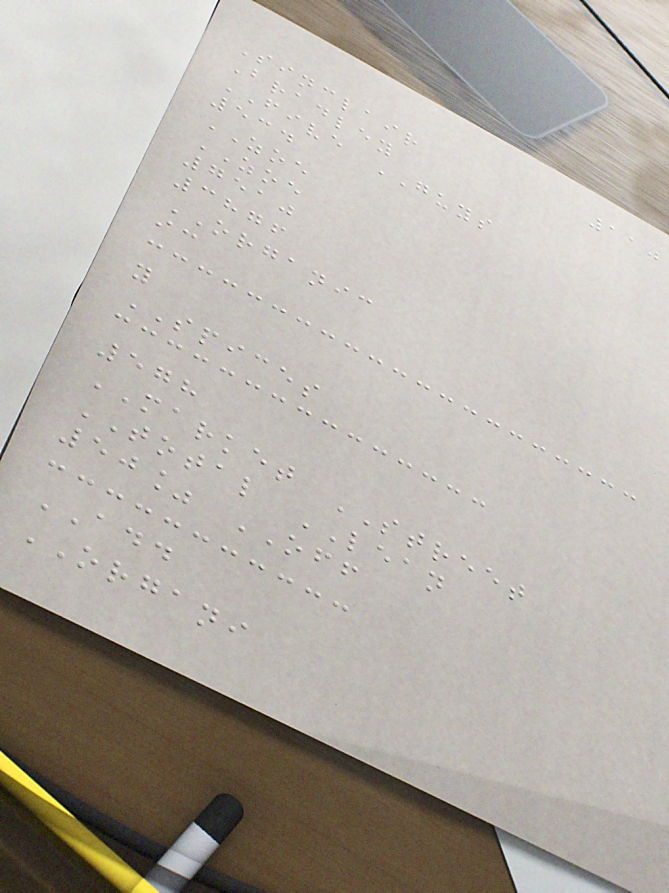110
Sinclair
Bradley
FIVE GUYS
534
ZOE
ZOE
7510
3876
ORGANIC
ic
y
SPICES
578
MARKET STREET
TOTAL LEAN
50% OFF
ADD
ORGANI
